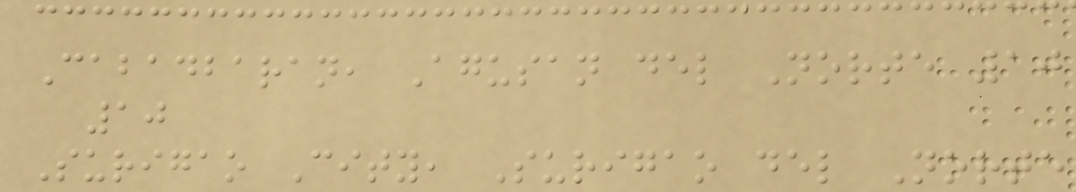Cabadbaran, Agusan del Norte 10
10
Surigao City, Surigao del Norte
